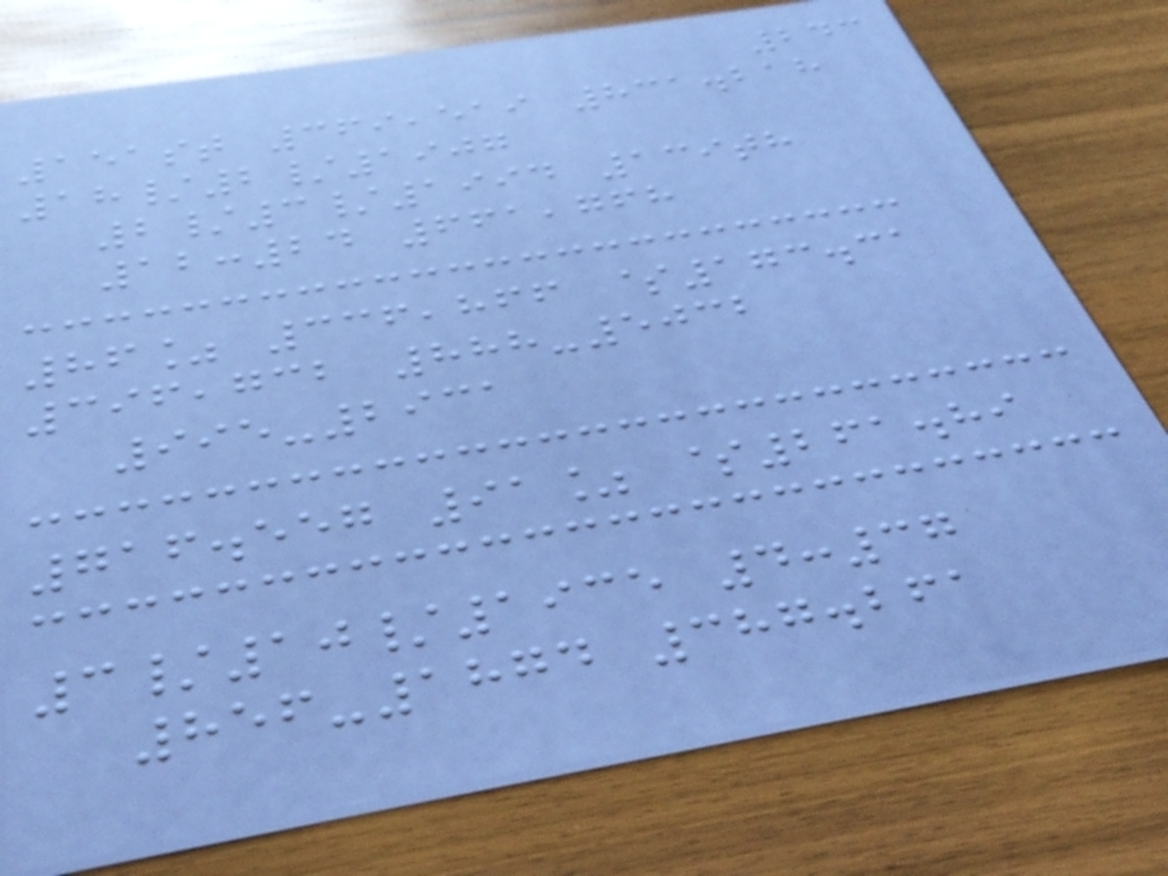243
151st 369,519 831.218
18/2/1907
2/3/1994 139th
12:24 661,768
86% 336,866 $173.31
396,732 888-5032
995-2931
716.557 91% $261.89
3/10/1935 4:37
856-1874 387.261
